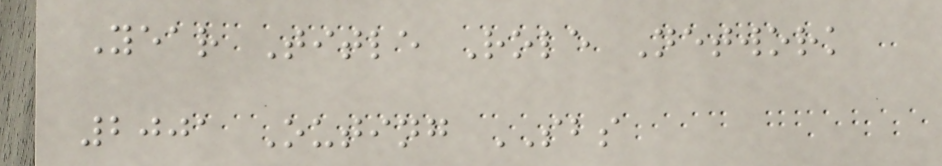Year Title Role Network
2001 Outing SBS
